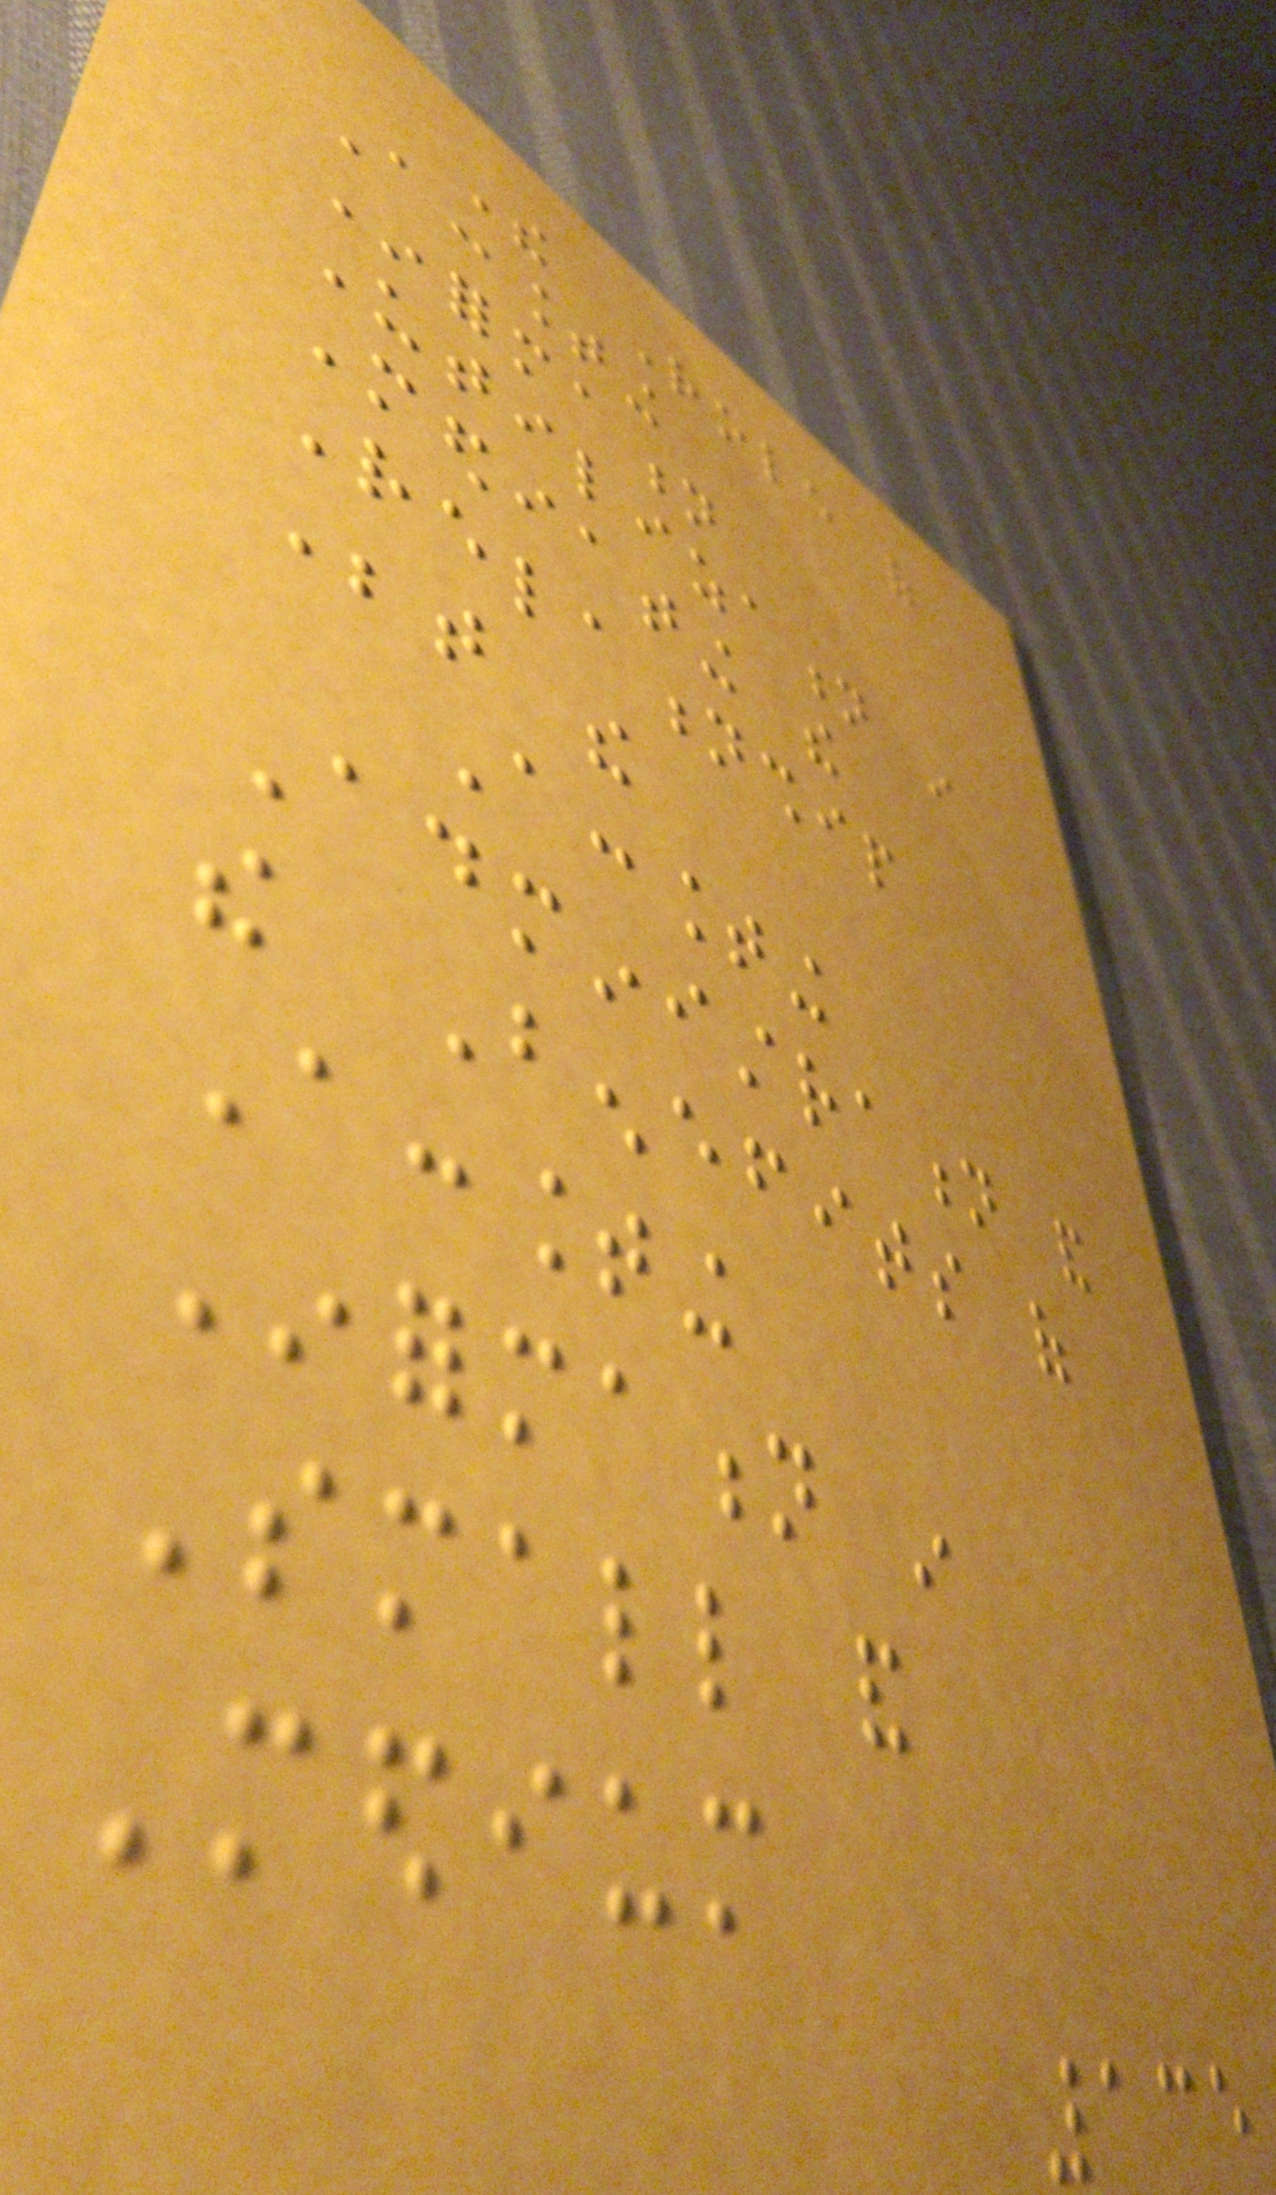The Role of
Accounting
Information
Utilization in
Mediating the
Relationship
Between the
Accounting
Administration and
the Benefits of
Accounting
Information in
Small and
Medium
135
